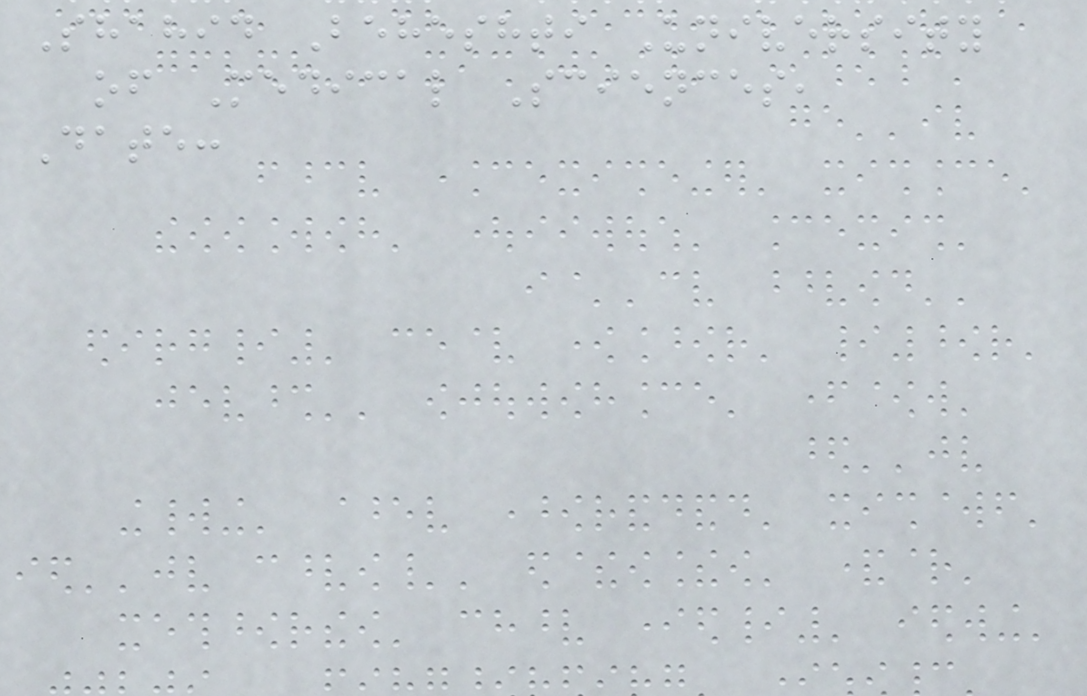Shahid Beheshti University
of Medical Sciences,
Date:
